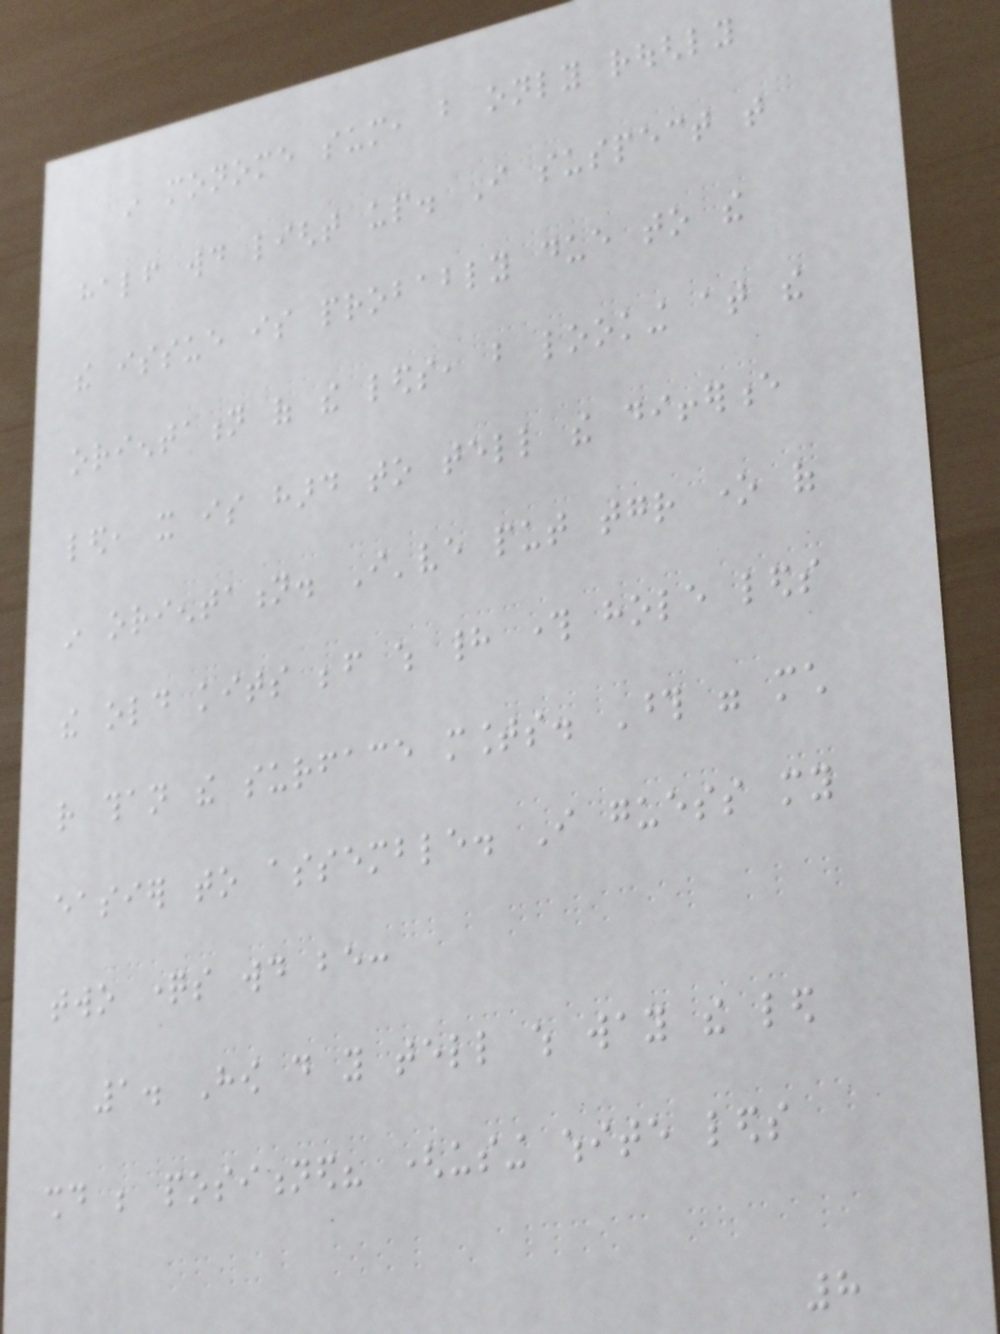in monome sum, but only roughly
half would light up. I suspect that
the issue is probably due to the
orientation of the leds, but looking at the
led, it is hard to tell the difference
in orientation. I've put together one of
the old kits before which had through hole leds
rather than the surface mounts. Those were much
easier to assemble. I guess my
two questions would be:
1. How do you tell which way the led
should be positioned? (using white leds
8
